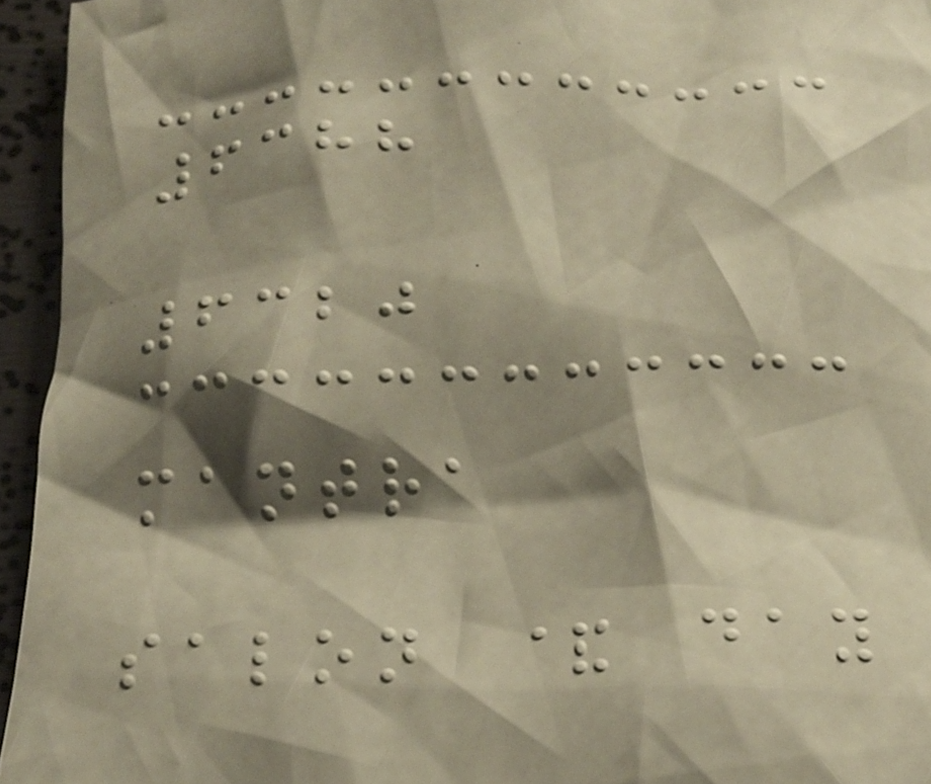6388
6320
mantra
salon & day
